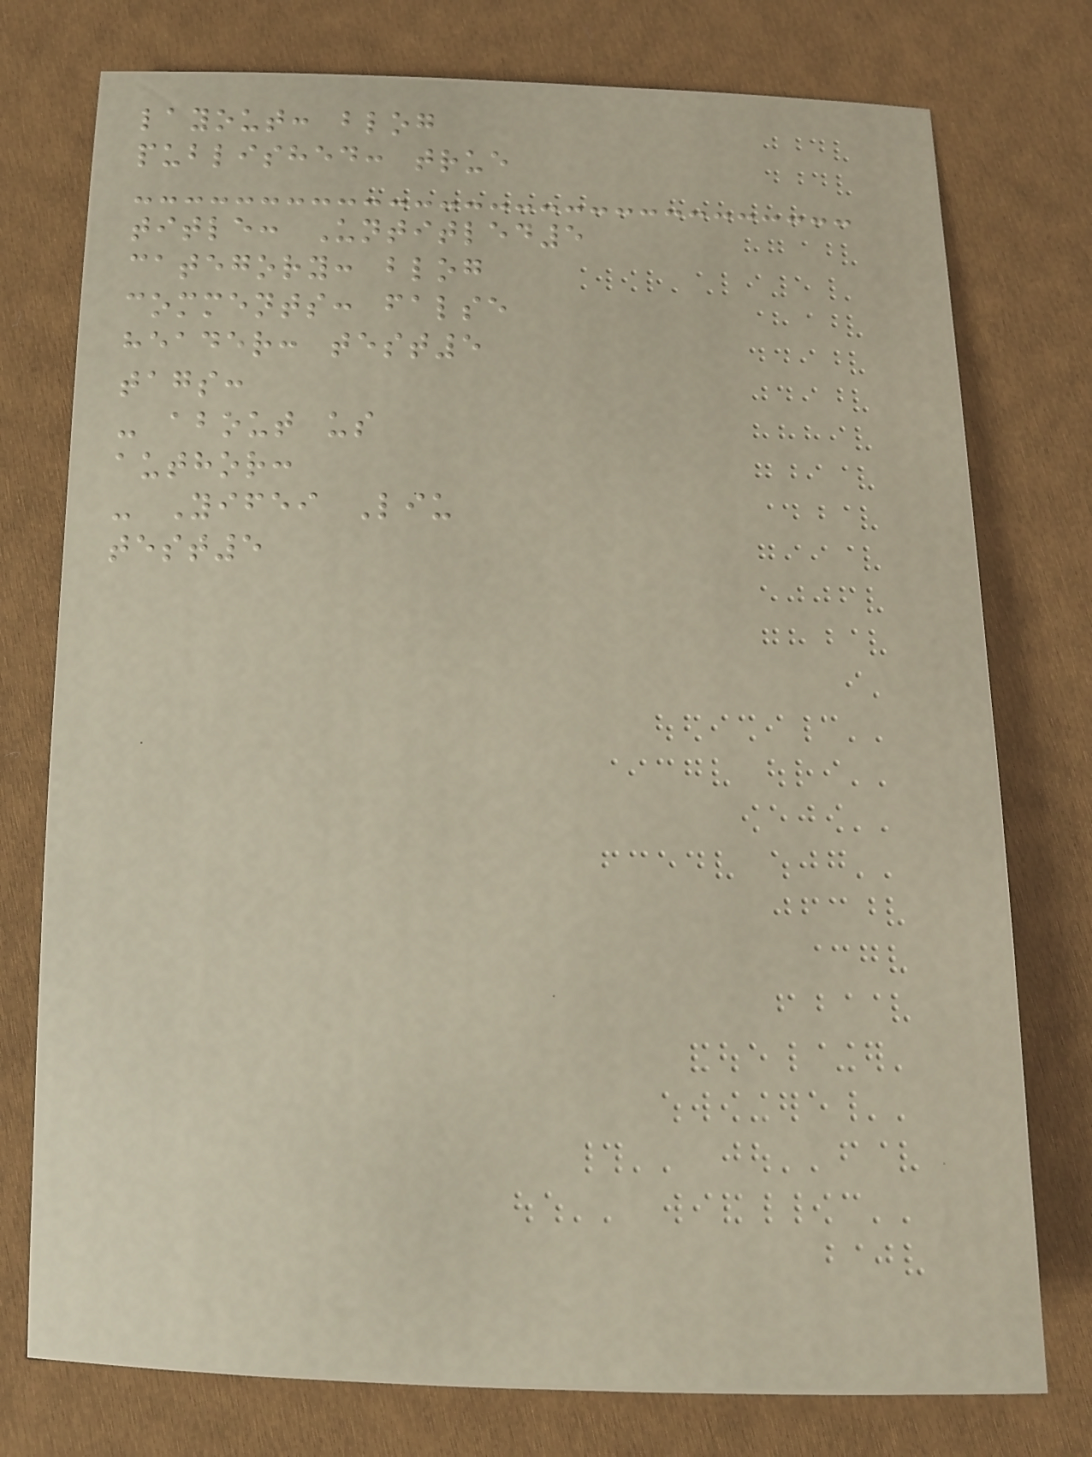layout: blog
published: true
title: Untitled5
category: blog
comments: false
header: test5
tags:
- about us
author:
- Yifei Liu
test5
